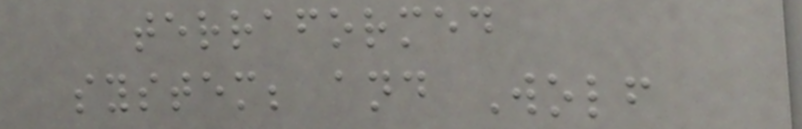terraformed
system; and Wolf
